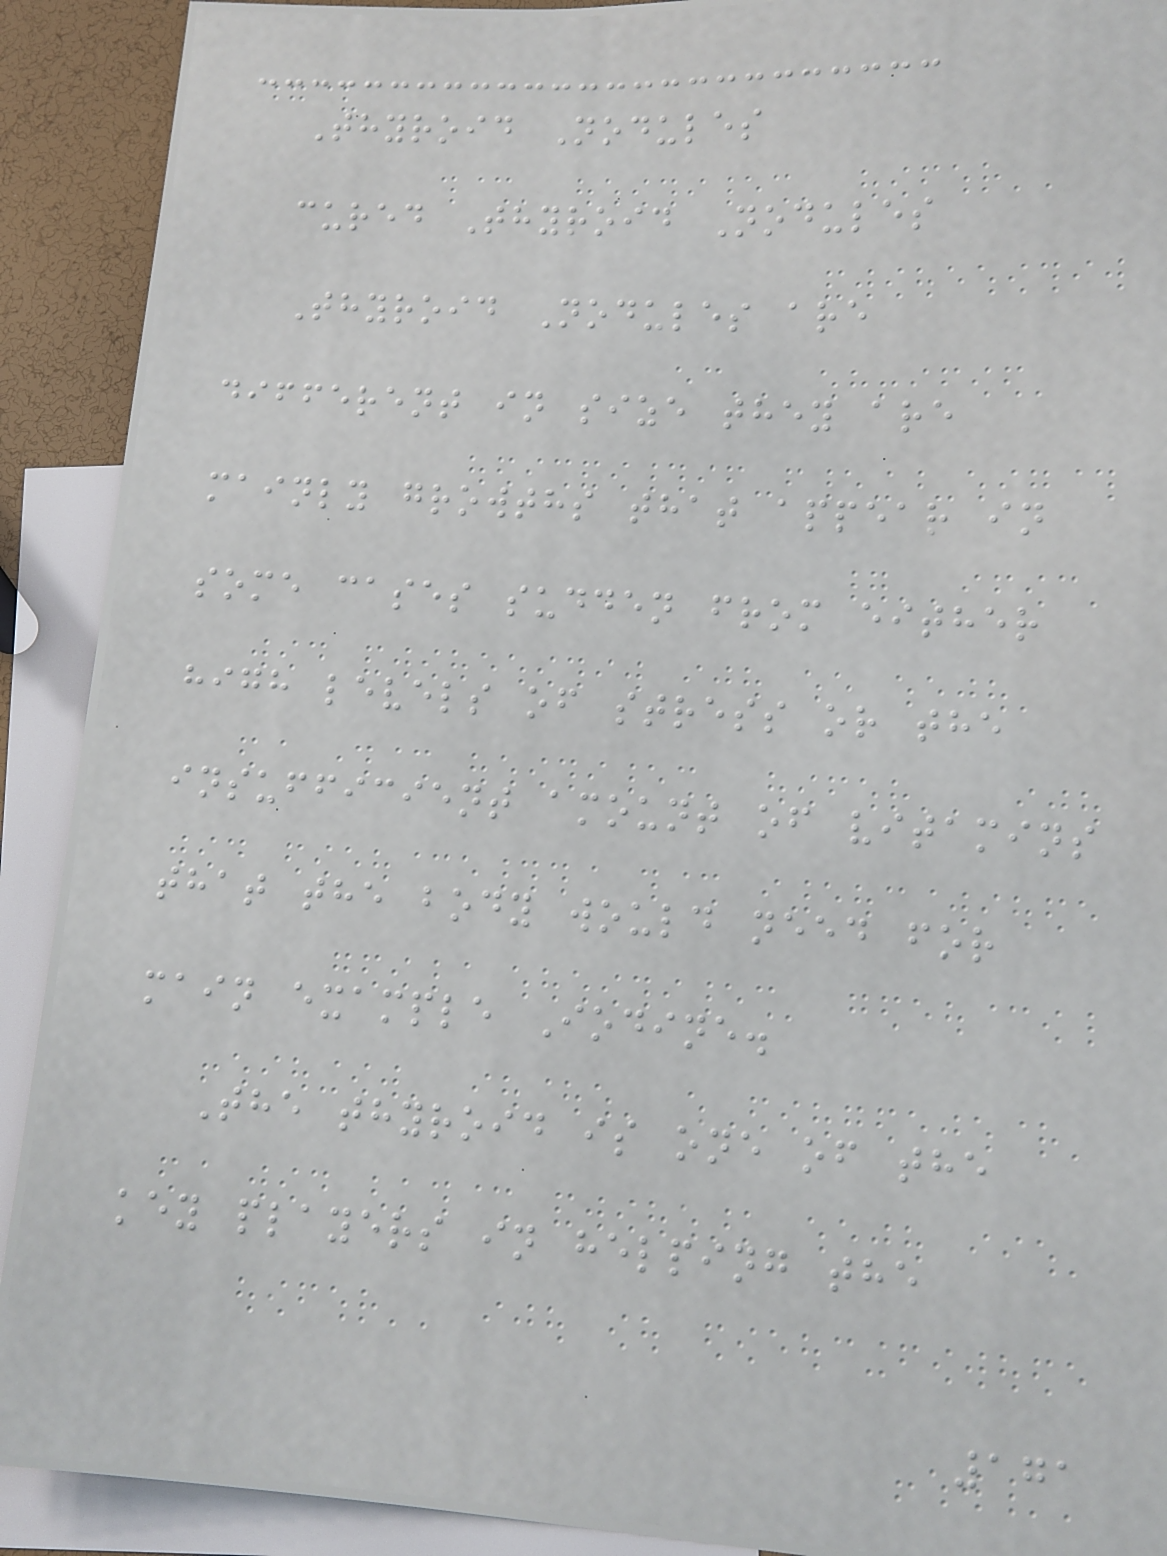Thyroid Nodules
cured Thyroid Nodules
Thyroid Nodules are
different in size they are
mainly growths that appear in
some cases sudden from either
high levels of stress or the
insufficient amount of vitamins
that the body would need for
main example Iodine.
The thyroid is one of the
key players in helping the
171
